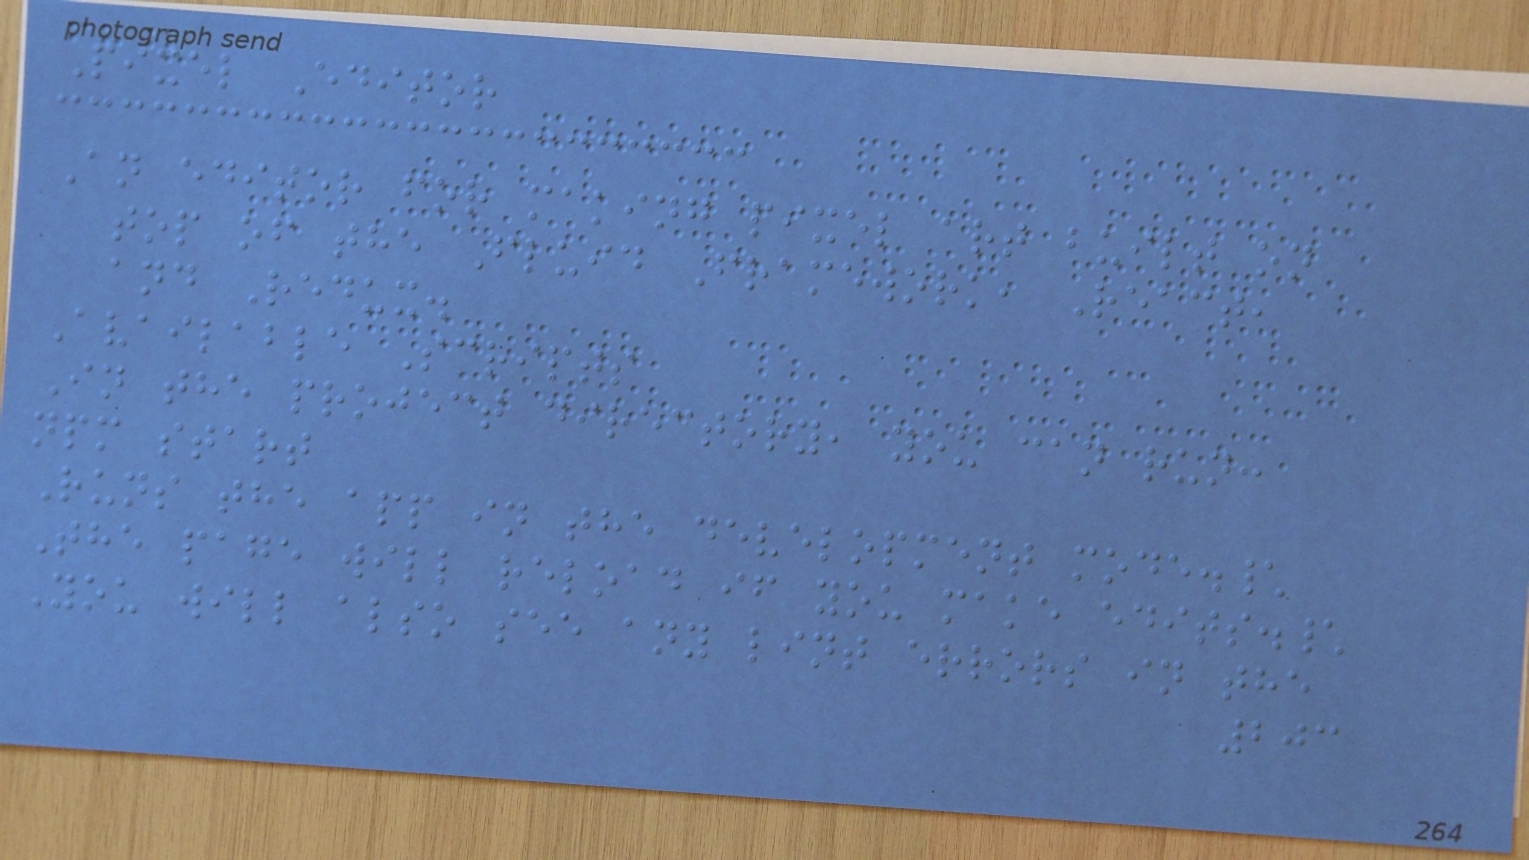Pixel Editor
An editor for making pixel art built on
top of the Fluid Framework, React,
and Redux.
Available Scripts
In the project directory, you can run:
npm start
Runs the app in the development mode.\
The page will reload if you make edits.\
You will also see any lint errors in the
203
